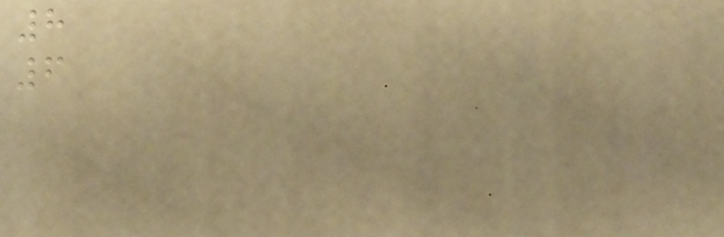8
6
